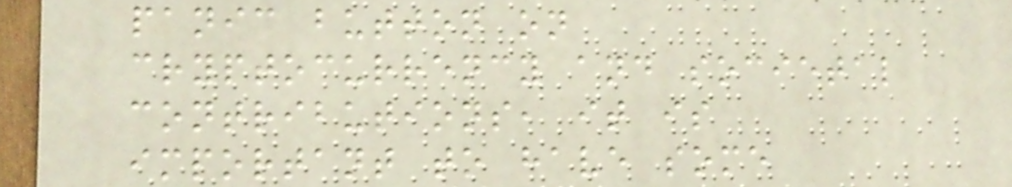panic button on
cryptocurrency and societal
contributions, it is
important to have some
